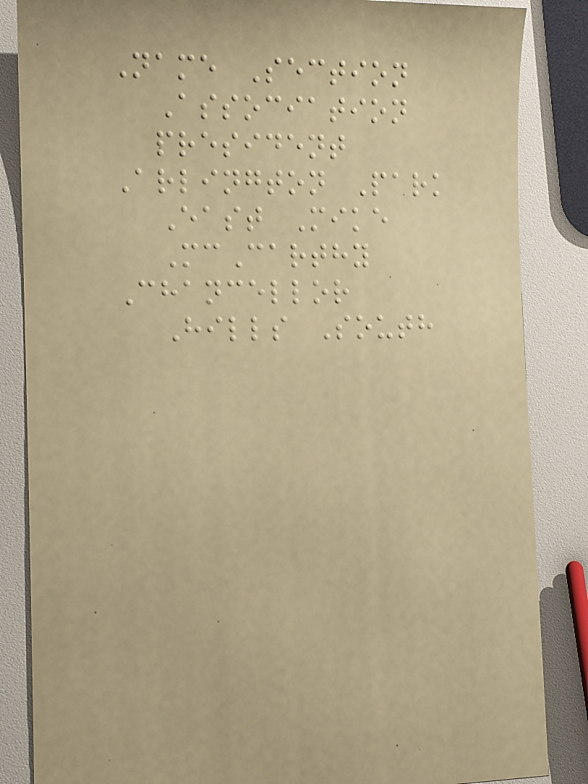Name Section
Association
president
Arlington Park
East Mike
McCarthy
Chancellor
Hills South
